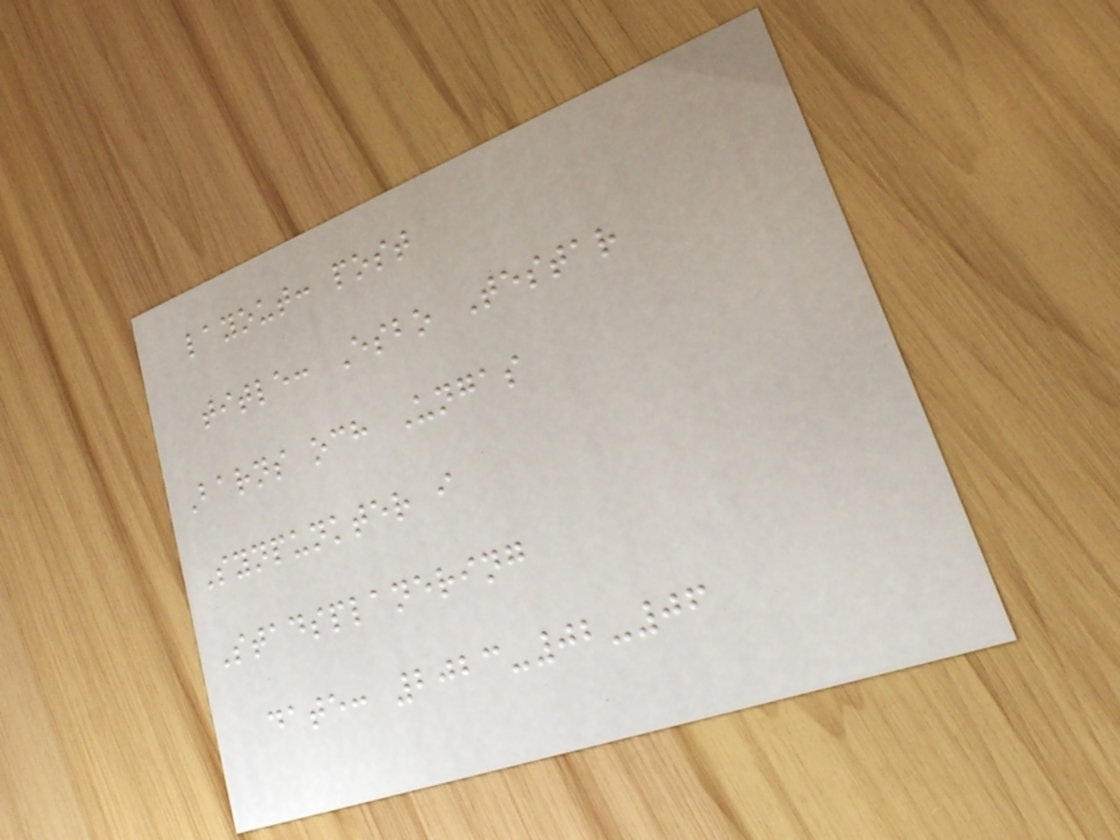layout: post
title: Esbo Testar
Barns och Ungas
Synpunkter i
Stadsplanering
date: 2023-02-06
